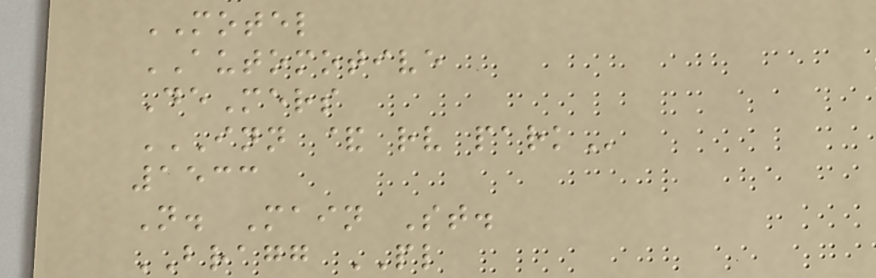MOTEL
AUTOMOTIVE
DeMers
INN & RV PARK
1533
N. Main St.
BRAGG PL
